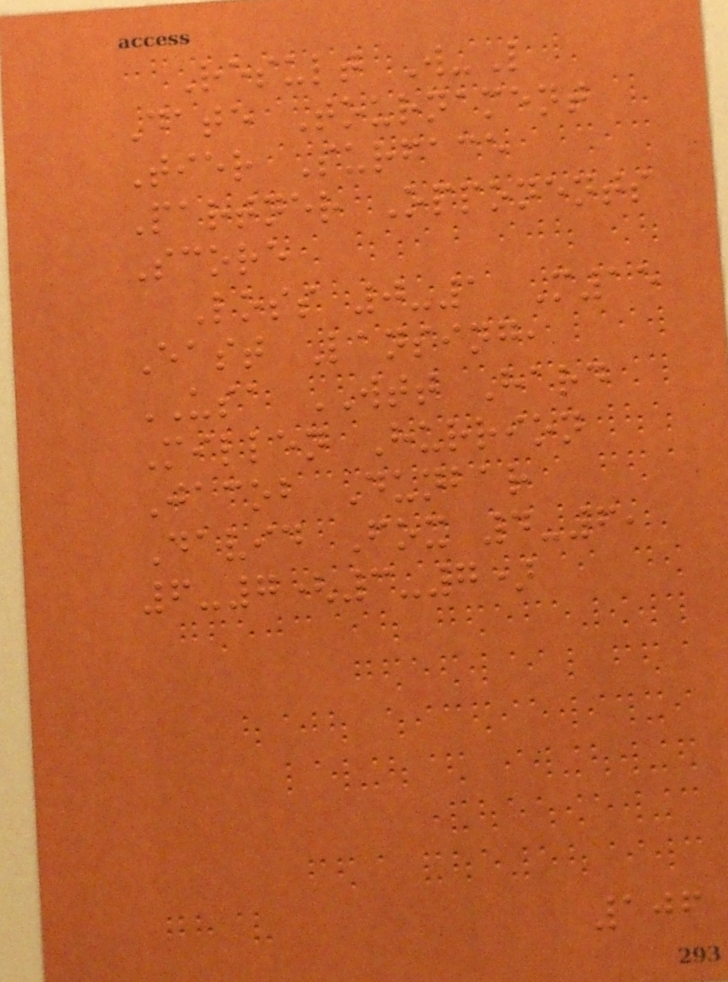Result W-L
Date Tournament
Tier Surface
Partner Opponents
Score
Loss 0-1 M15
East Lansing,
USA WTT Hard
Millen Hurrion
Jacob Dunbar
David Fox 4-6,
6-7(3-7)
106
